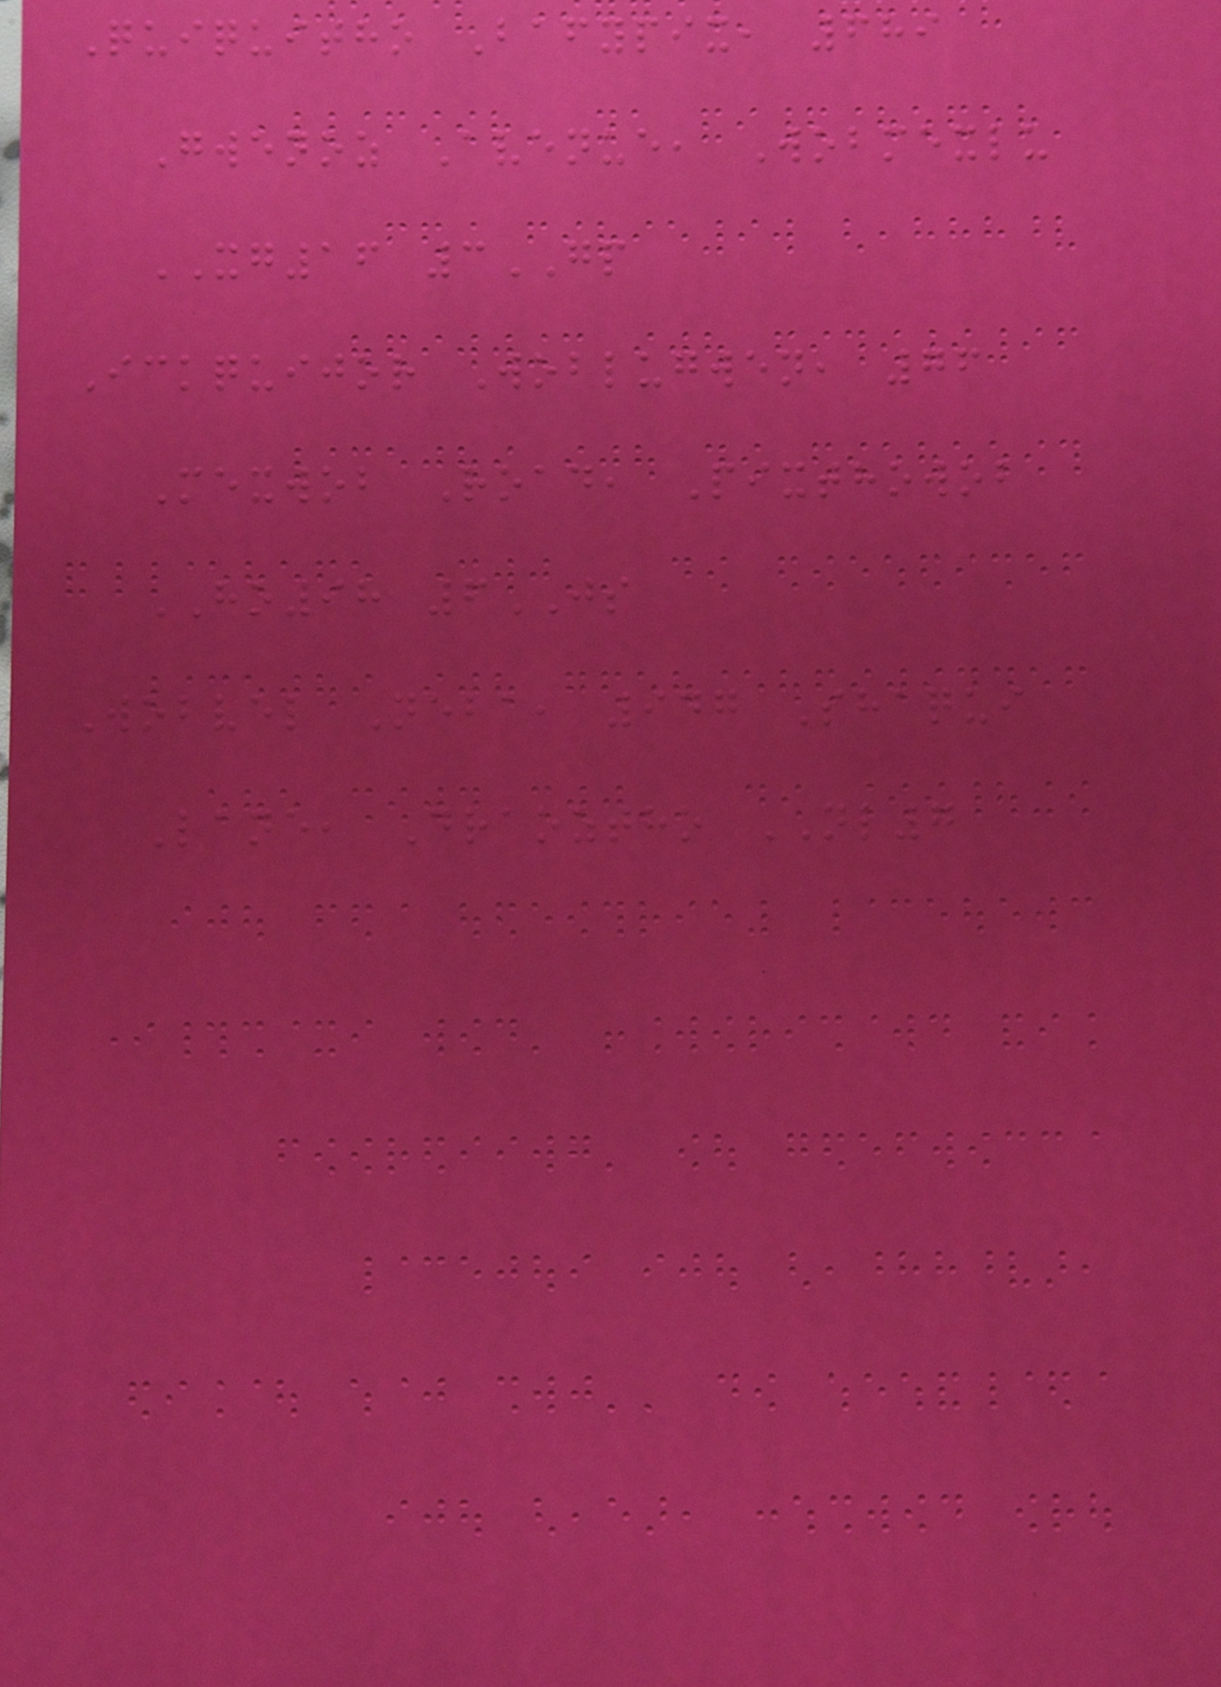Quiquitho Bafypix, 689
Gwenoz Avenue, Wobmexlu
XG16 3GP
Ickquijor Woblugwen, 76
Mexwob Road, Pixthowob
HO98 6JS
Wobvel Neba, 947 Shaqui
Lane, Draoztho NL7
